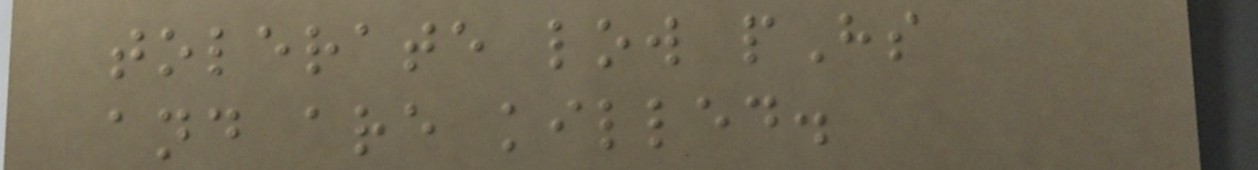tolerate low pHs
and are killed.
